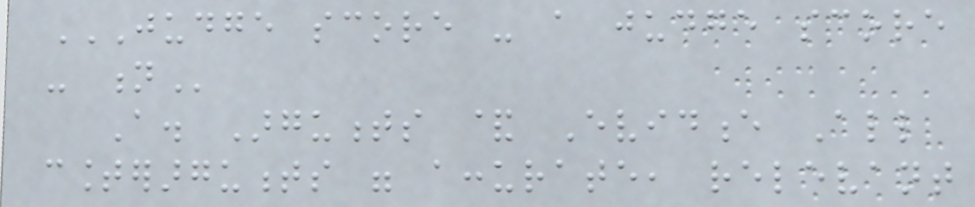JUDGE SCORE - A JUDGE SCORE
- N
A. Arguments & Evidence All
counterarguments were accurate, relevant
